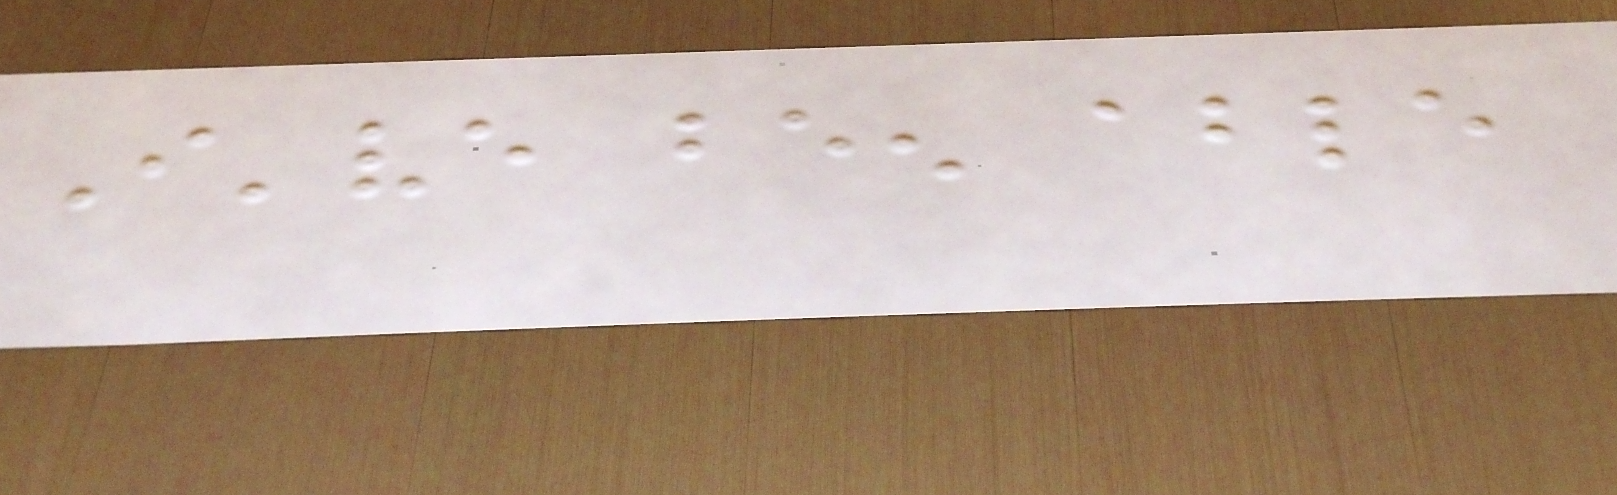I've been able
